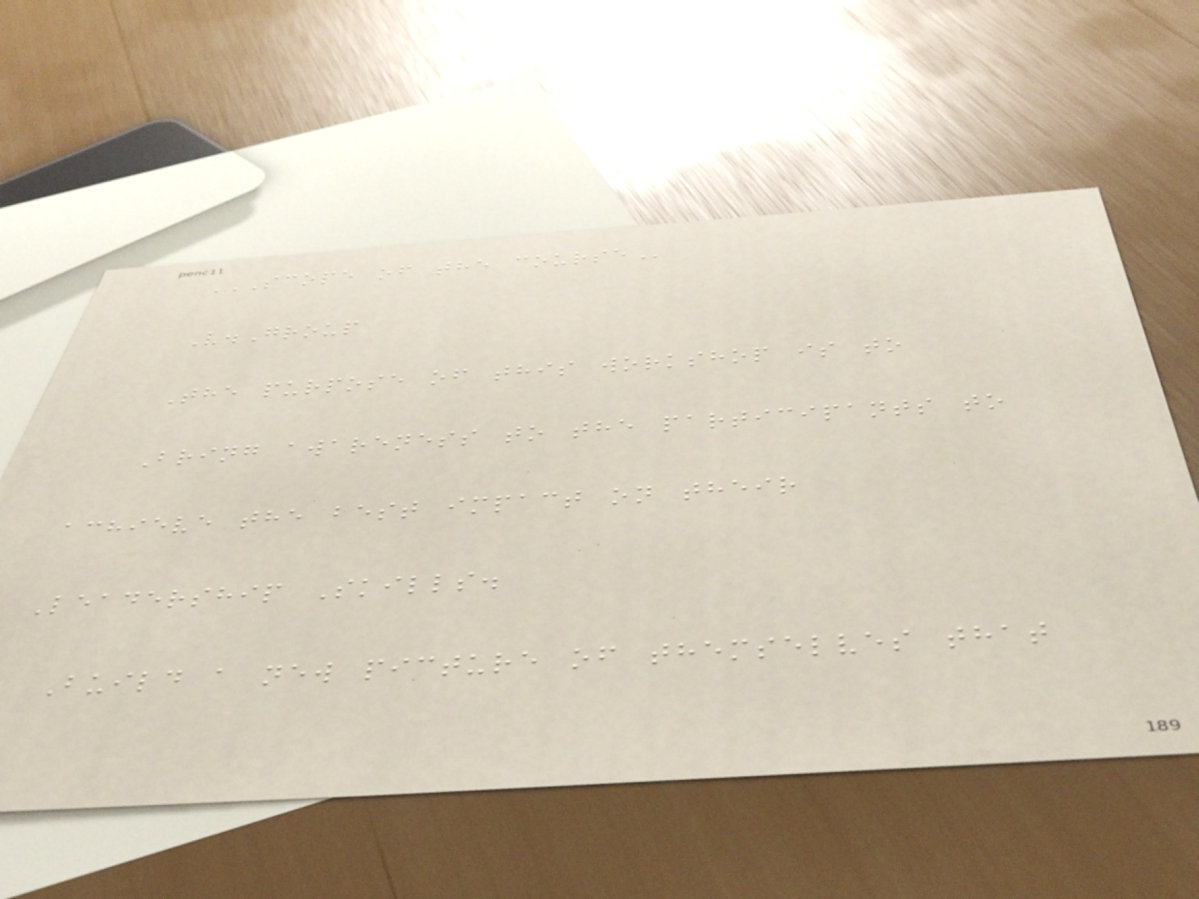SCOPE OF THE COURSE
V.Group
The purpose of this workshop is to
Bring awareness to the participants to
achieve the best impact on their
Leadership Skills.
Build a new picture of themselves that
